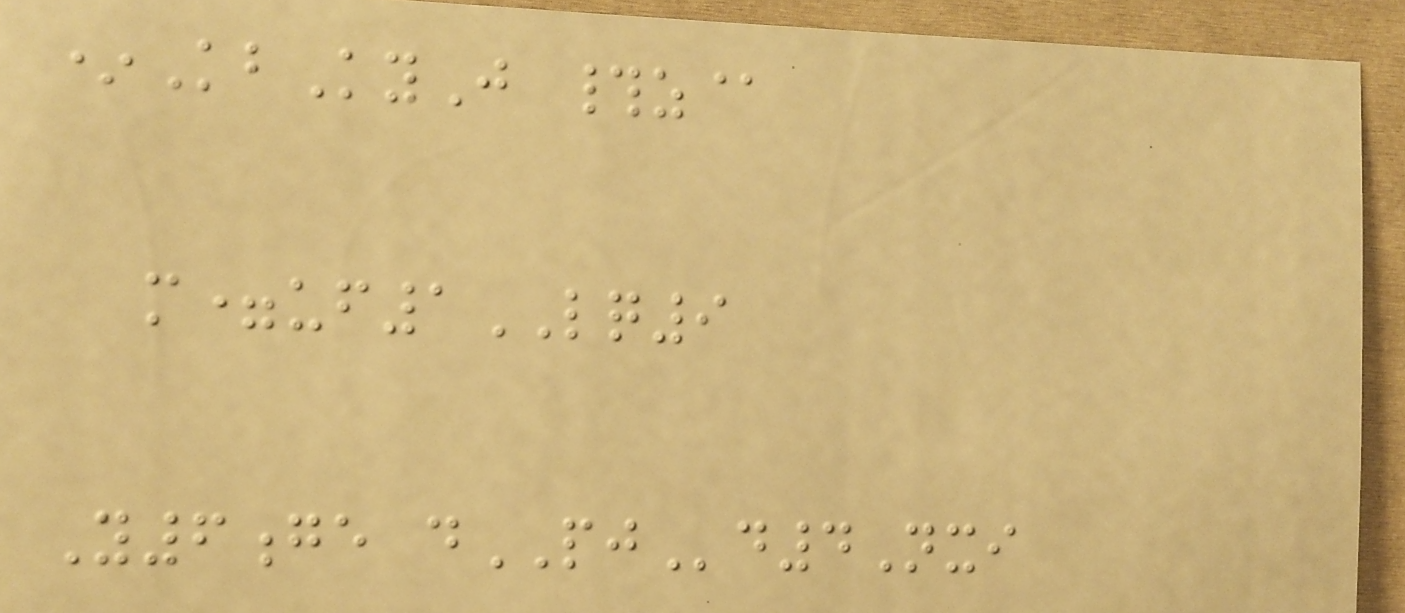*KbKyJ #z@
m=uf1LQ9
Y6ge dPJd4Nxi
